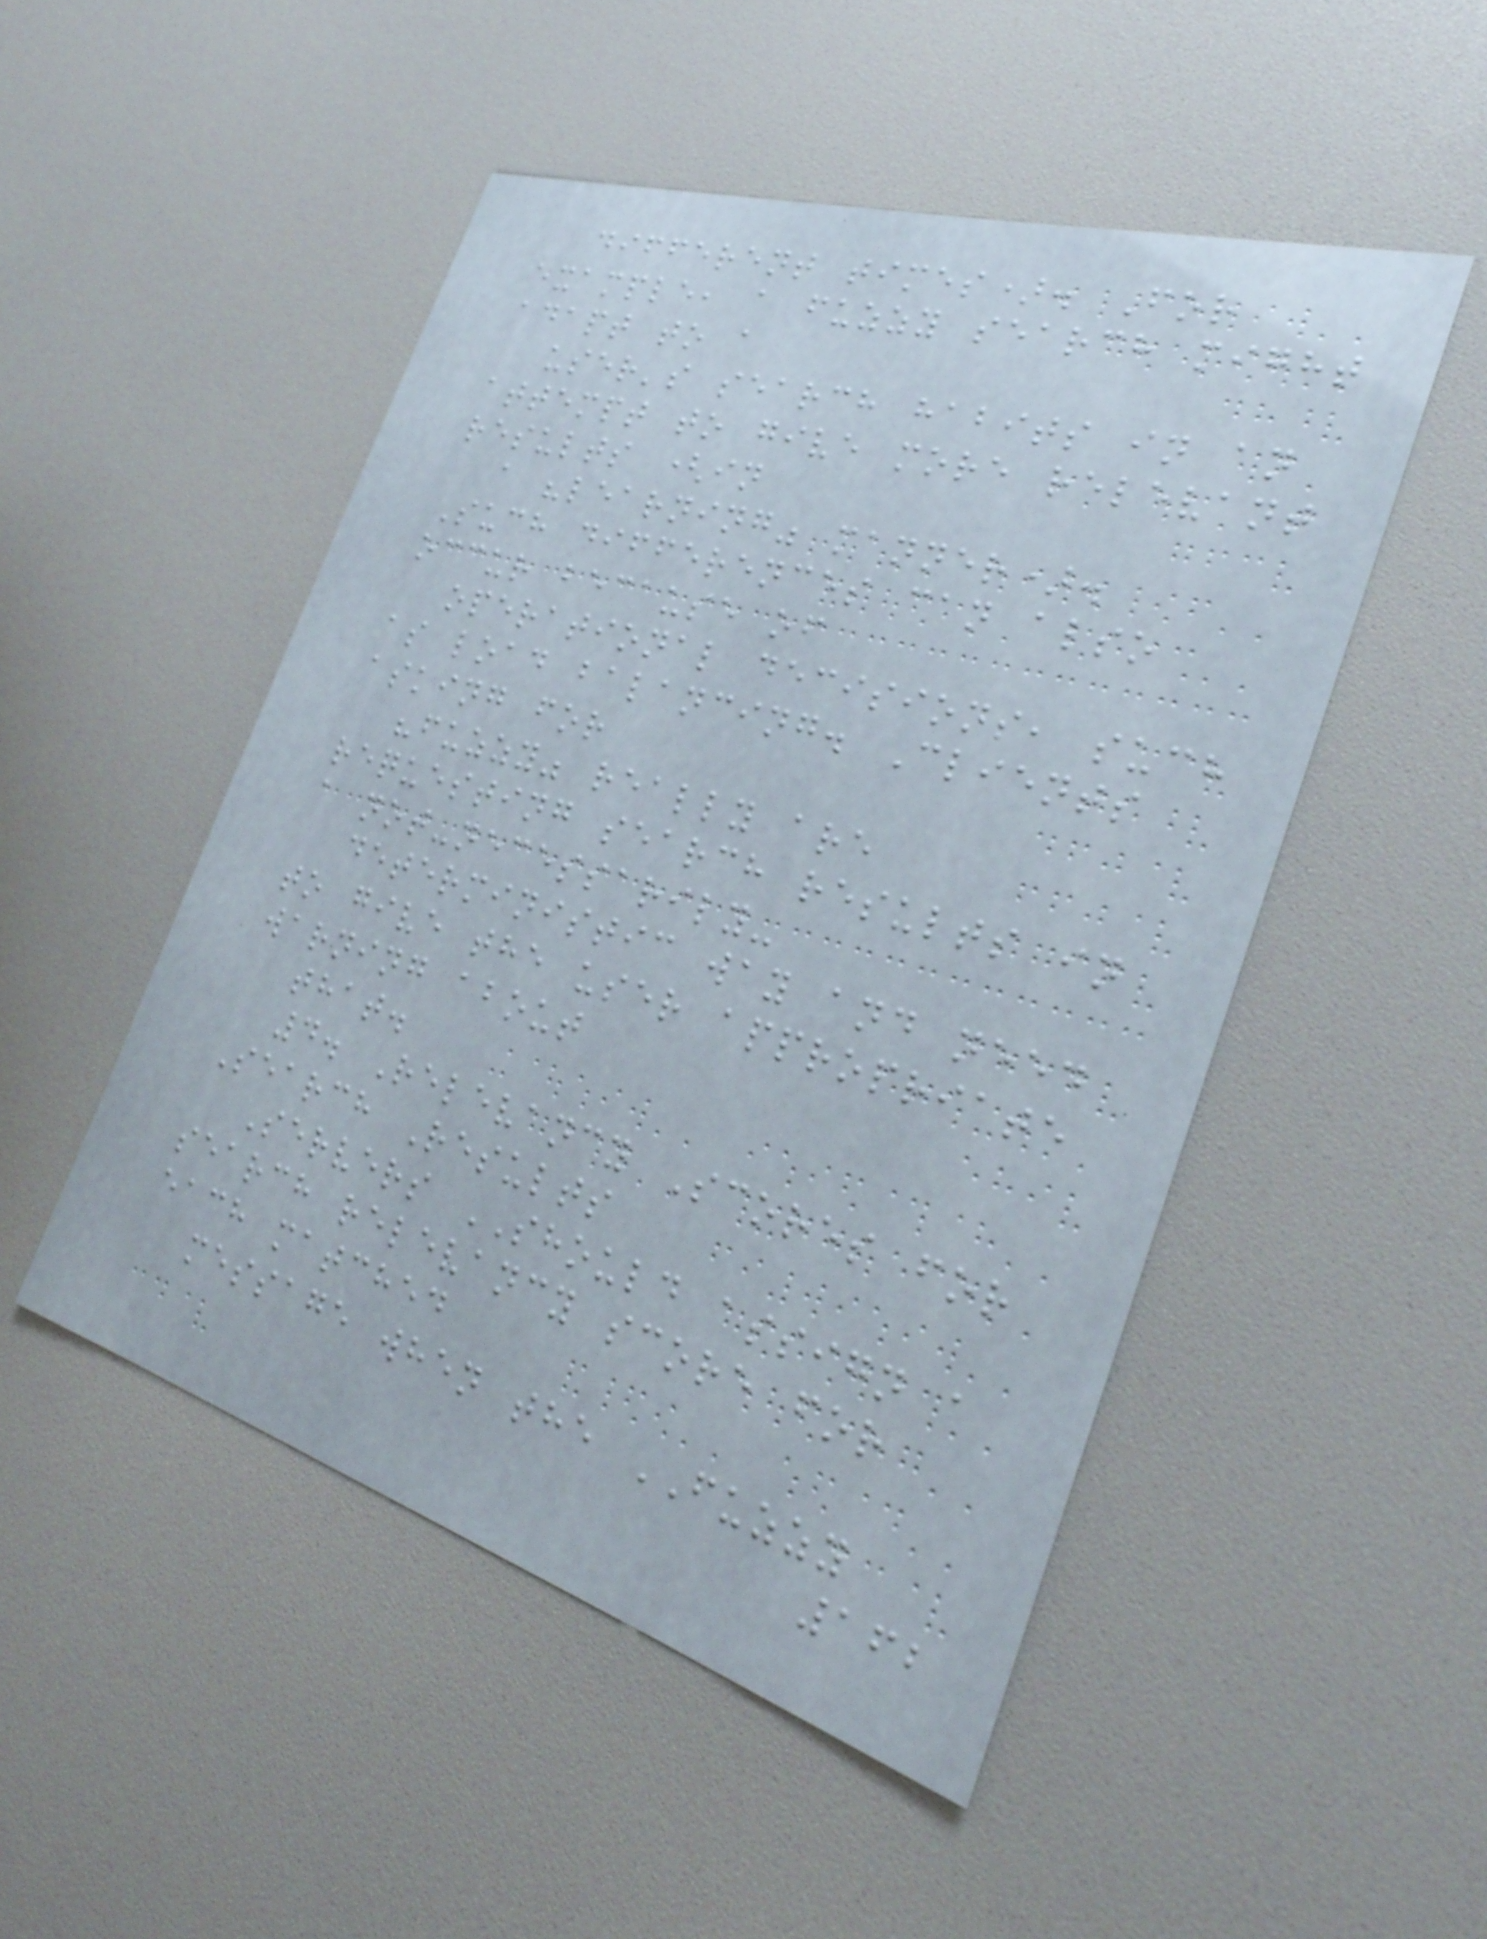different times). For
example, a fuzzy search might
adapt to a
user's search habits in an
attempt to give more relevant
results (in
a "learning" manner).
Such differences can also
occur because of
operational decisions, such
as load balancing. Clients
asking for
"fuzzy" really are
requesting search results in
a not-necessarily-
deterministic way and need
to give the user appropriate
warning about
that.
4. Relevancy Scores for
Search Results
Servers SHOULD assign a
search relevancy score for
each matched
message when the FUZZY
162
